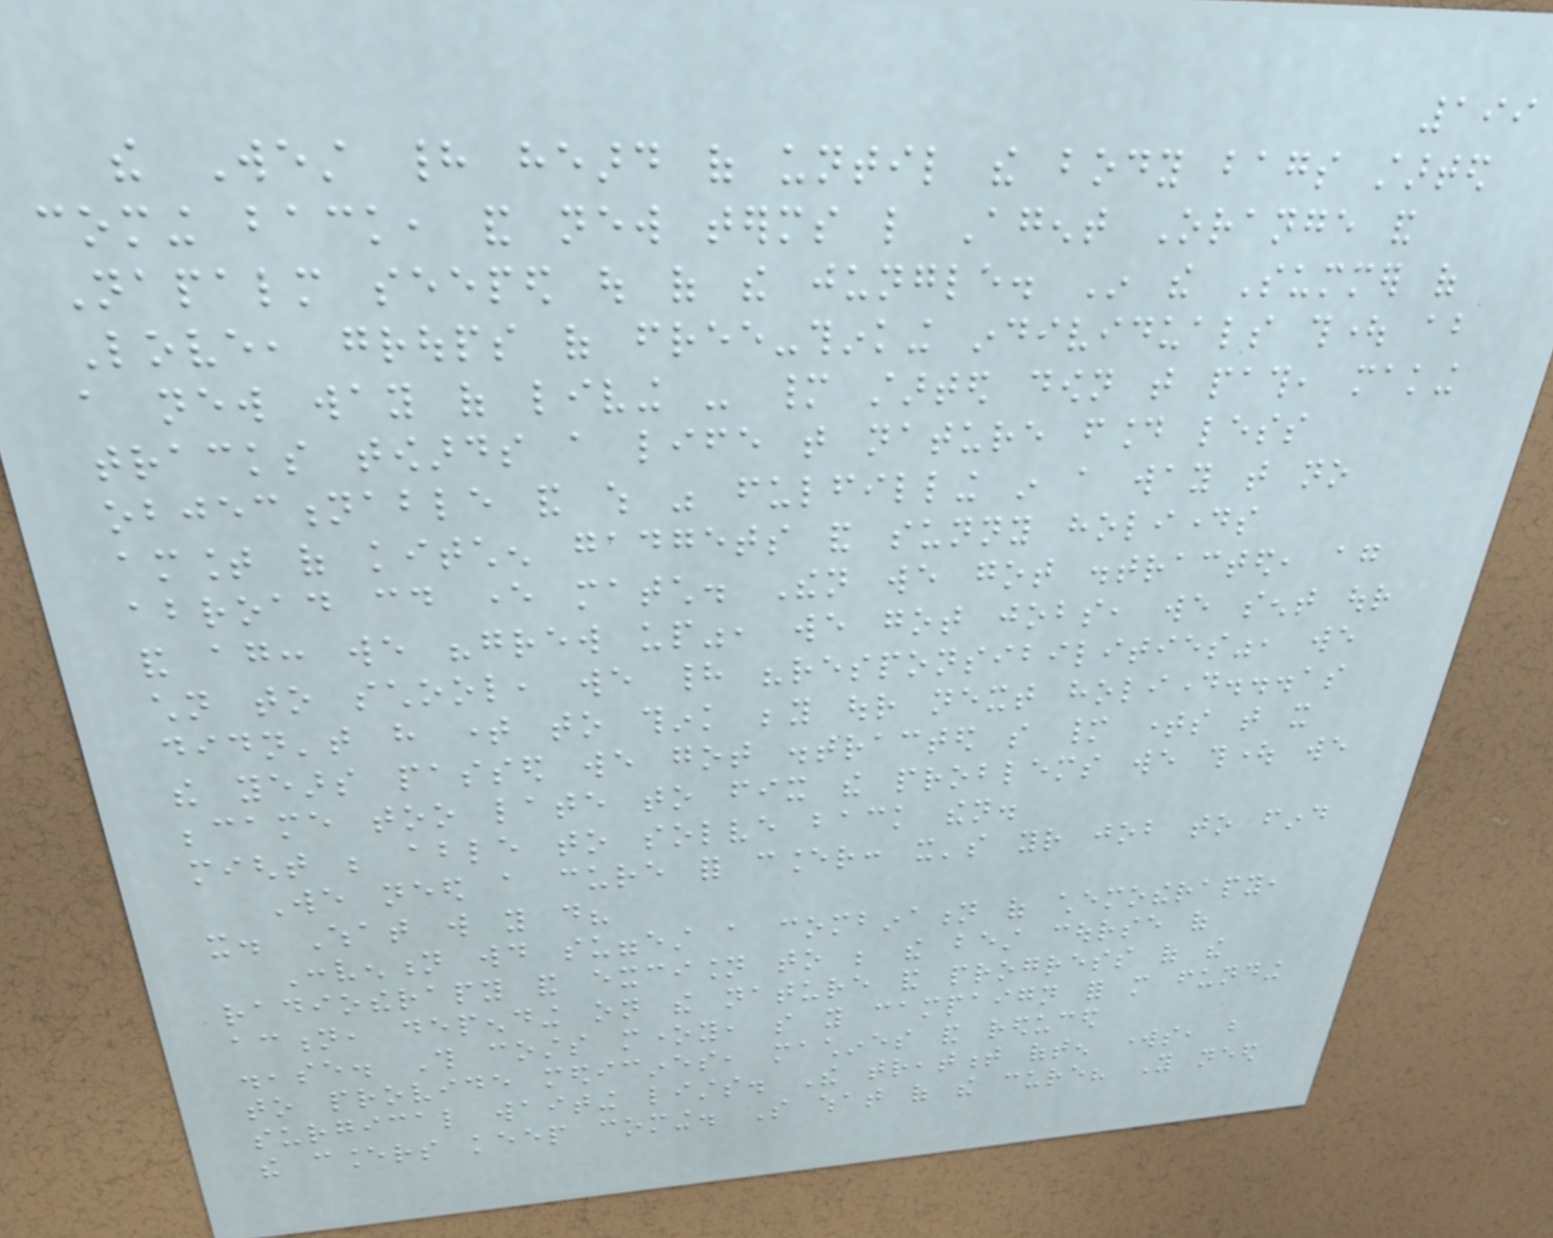199
the West had heard of until the body bags started
coming back, and new terms like Agent Orange and
Napalm seeped out of the jungle. In the Summer of
Love, groups of free-thinking individuals thought about
a new way of living - many started down that path, making
tracks towards a life that nature found less
objectionable and which was fulfilling in a way that no
amount of kitchen gadgets and sunny holidays
abroad could ever match. Then we got distracted, again
and again: we "grew up", we got jobs, we sent our
children to school, we had "responsibilities", we
didn't have time to think beyond our next holiday...as
the years passed we got distracted so many times that it
became too late to fix the problems we thought we
might be able to solve back then.
We need a cure for cancer: it's your job to find
it. What will you do?
Convention would suggest a combination of chemotherapy,
radiotherapy and excision to be the best course of
action, depending on the nature and progress of the
disease. This costs money, so you campaign for more funding
to provide medicines, machines and reduced
surgical waiting lists. The treatment often works, but
the cancers keep coming. So what of the cure? You need
